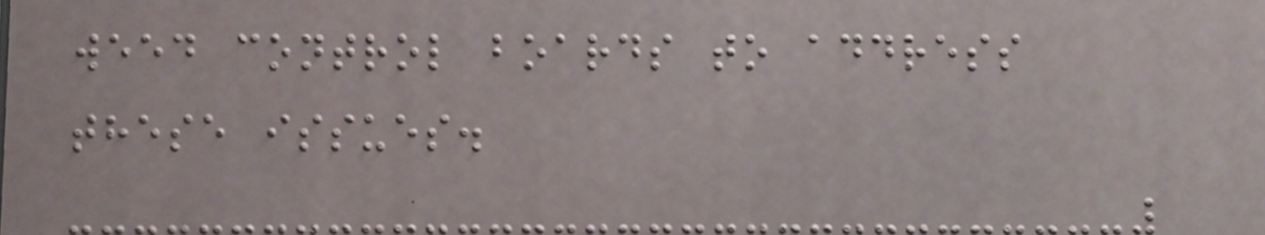weed control boards to address
these issues.
